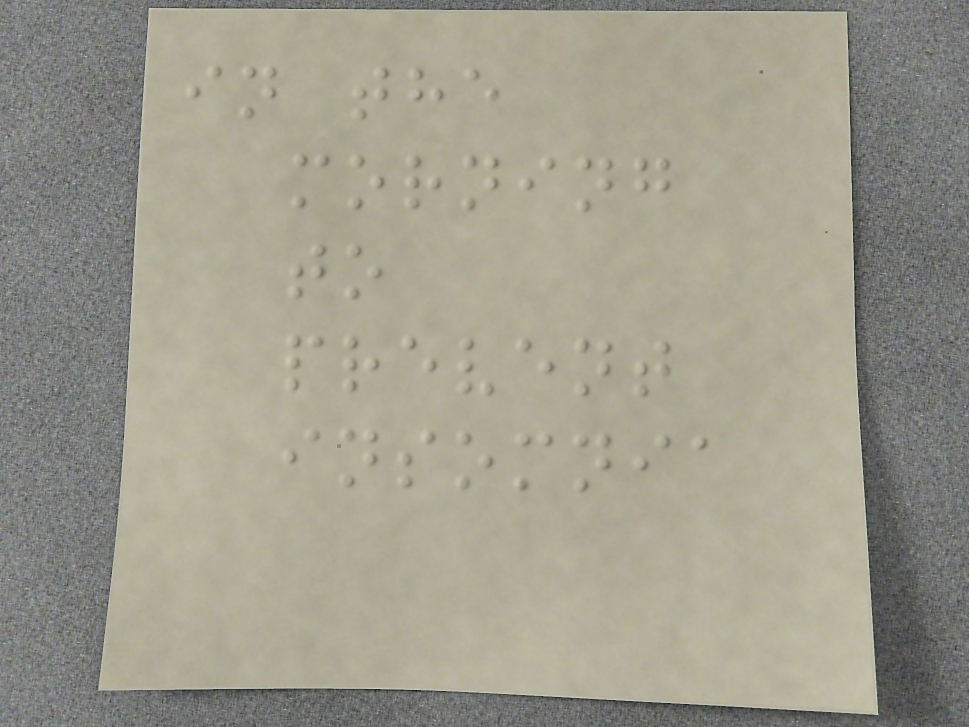in the
morning
to
prevent
insomnia
